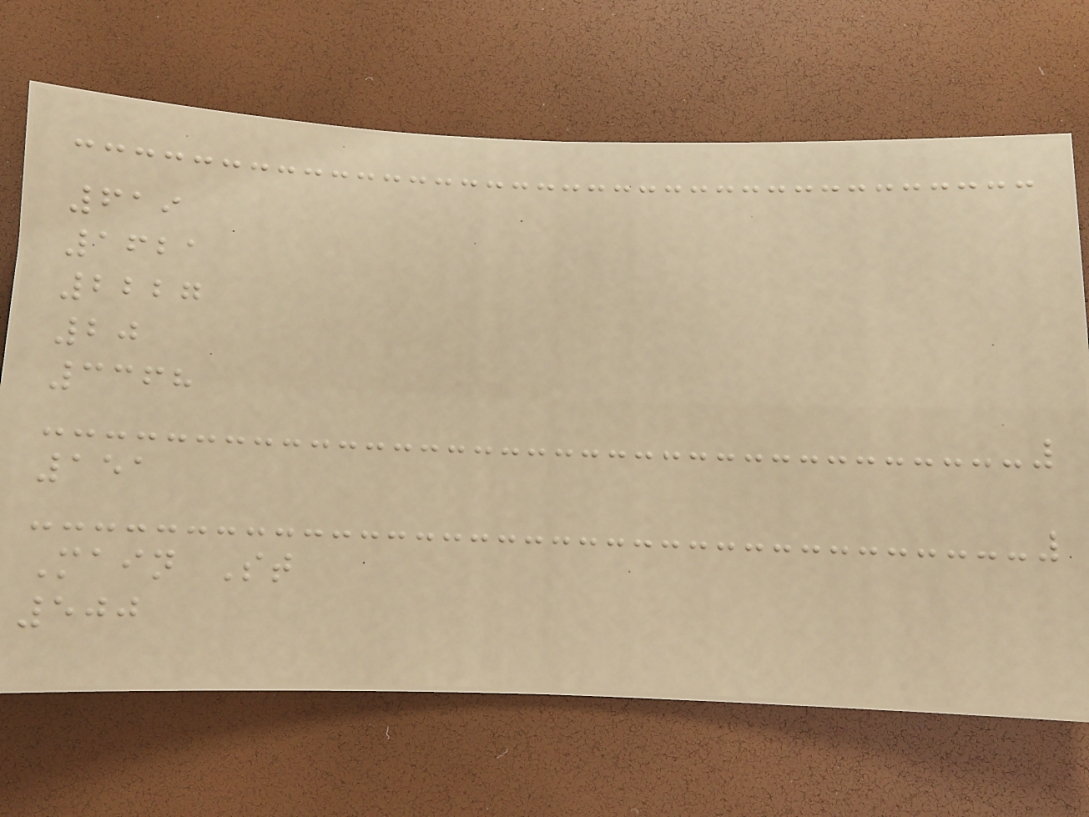619
1621
2227
20
3368
151
Main St
500
